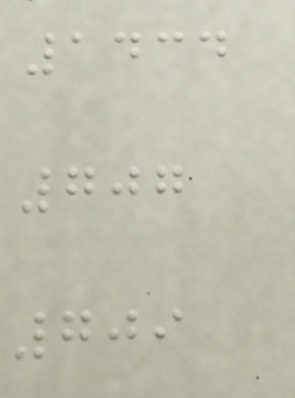1434
707
709
